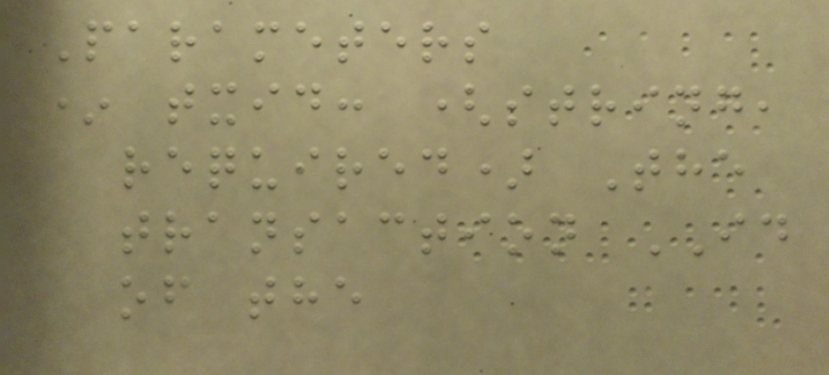Parameters
* txid: (string,
required) The
transaction ID
of the
